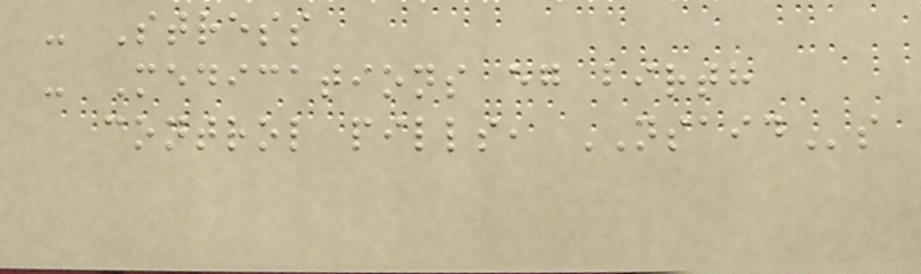- Stress
- Medications eg birth
control pills, NSAIDs
